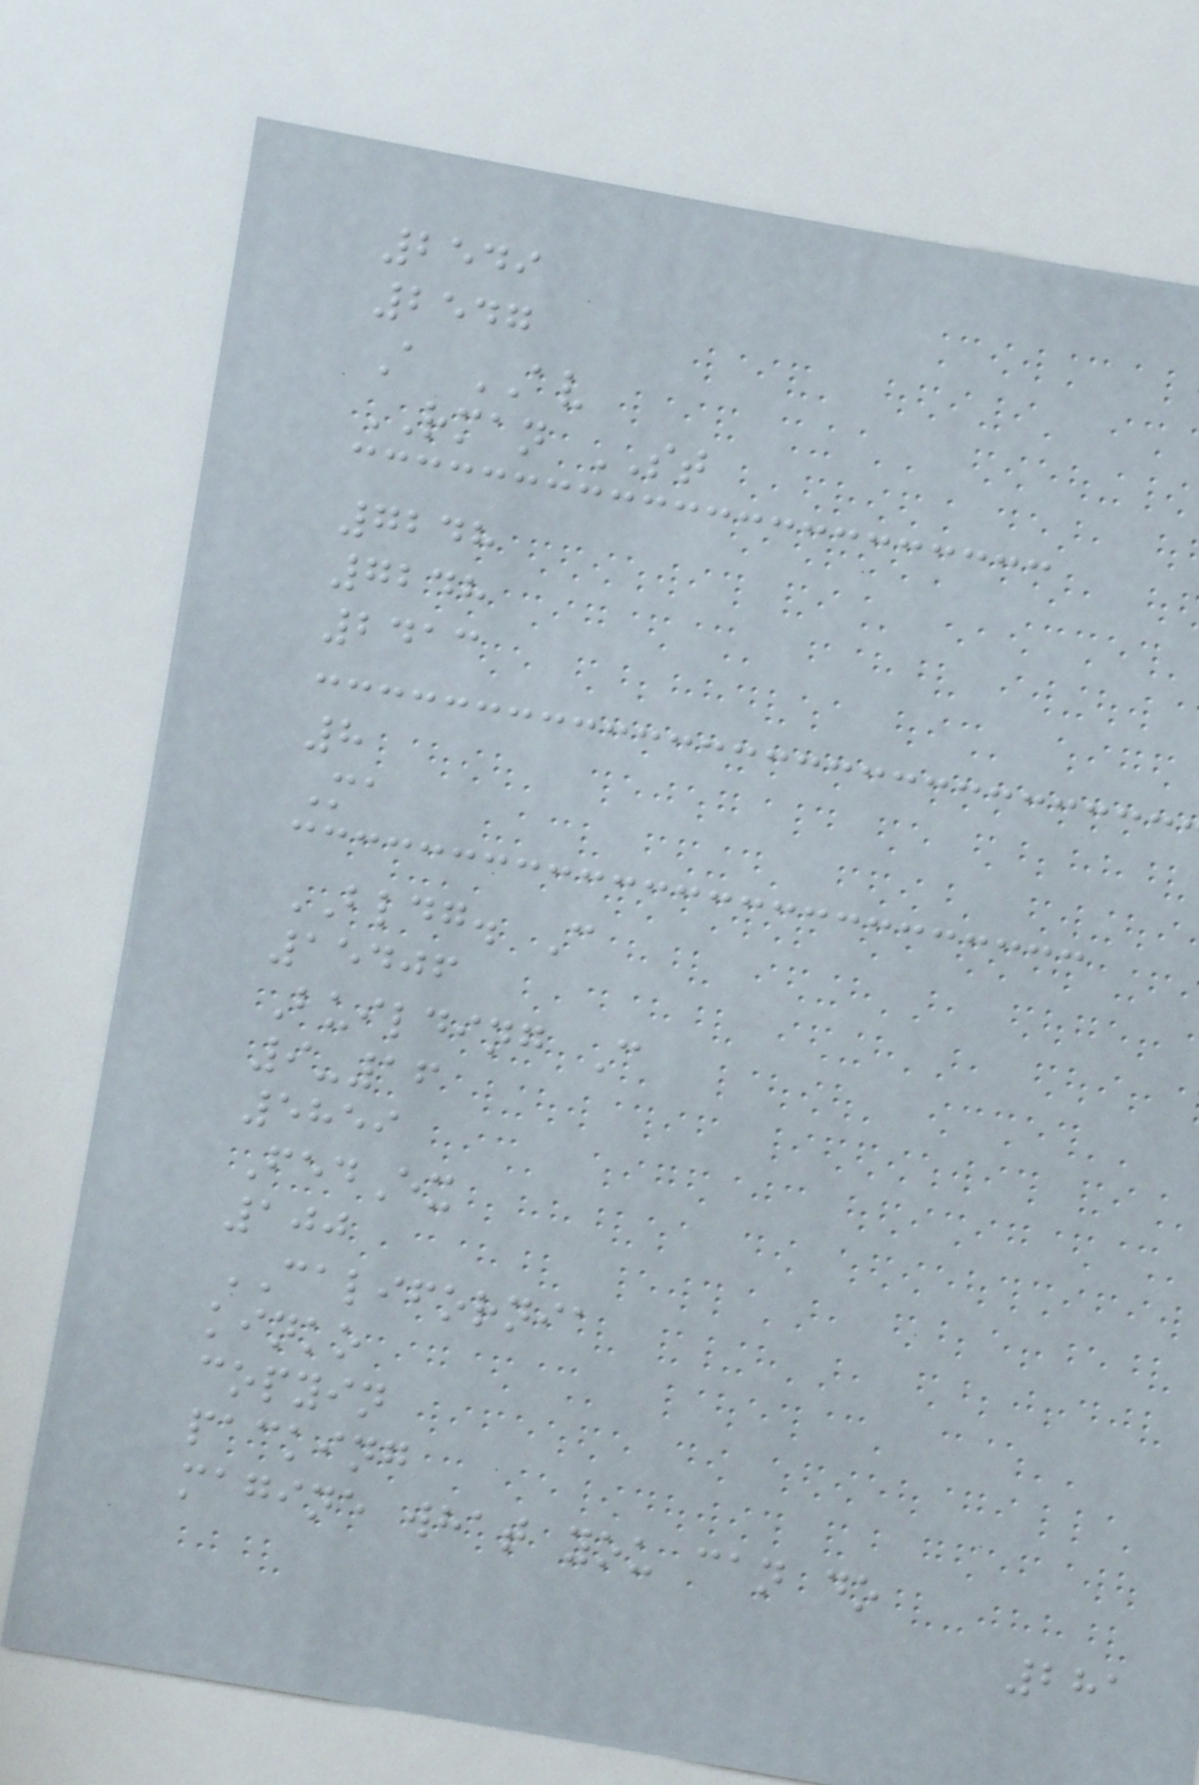2549
2547
A AV
RMAN ST
7248
7248
2413
8
Ma
BLDG. C
15406
Building C
9-16
5859
FedEx
100
CALIFORNIA
kinko
copyin
packing
magine what you can do
281
